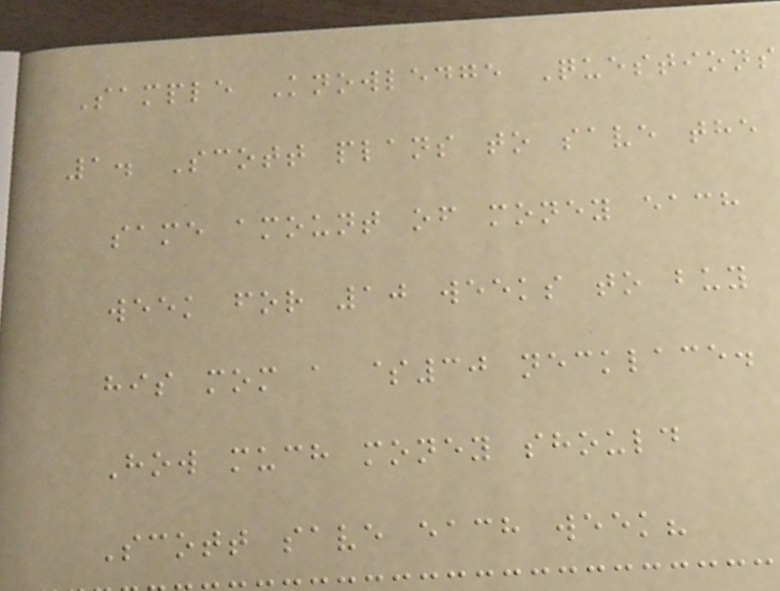Sample Knowledge Questions
1. Scott plans to save the
same amount of money each
week for 10 weeks to buy
his mom a $30 necklace.
How much money should
Scott save each week?
